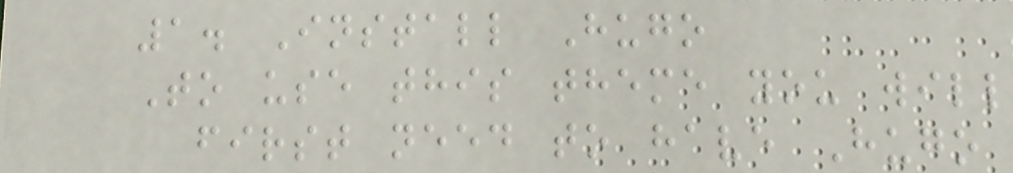1. Install Hugo
To use this theme you will
first need to have Hugo
